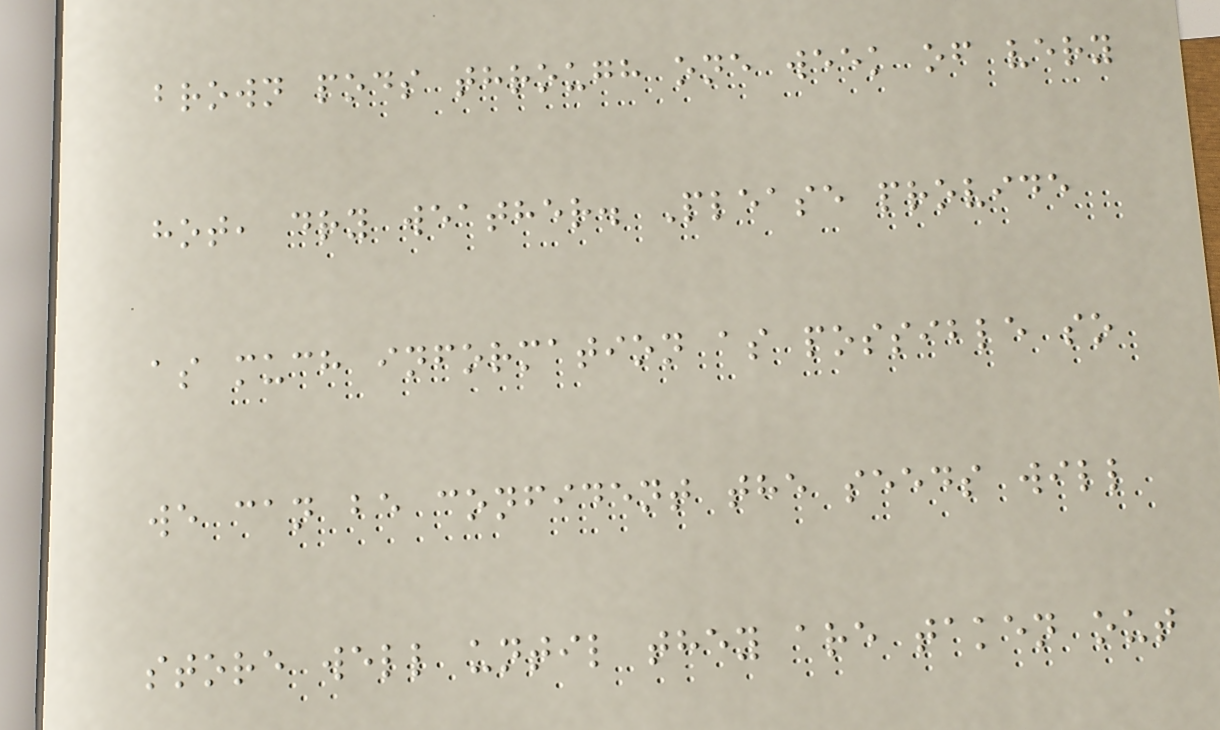brown pods through one week of very
hot, dry weather. Please provide
as much information as possible so
we can be confident the seeds will
store well until they are taken out
